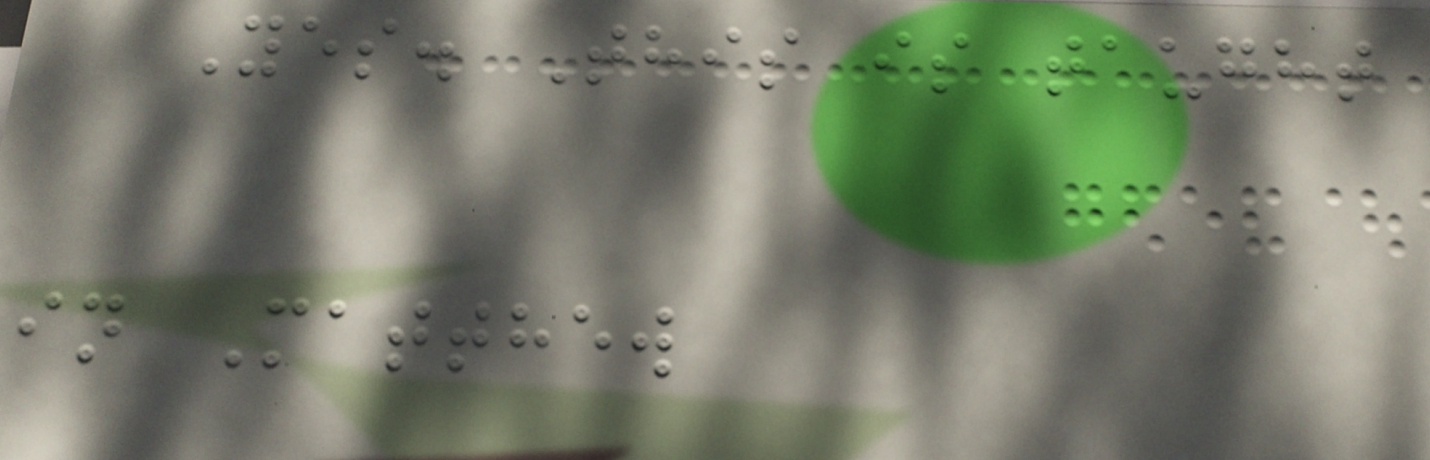Yes. This is taught
in Matthew
